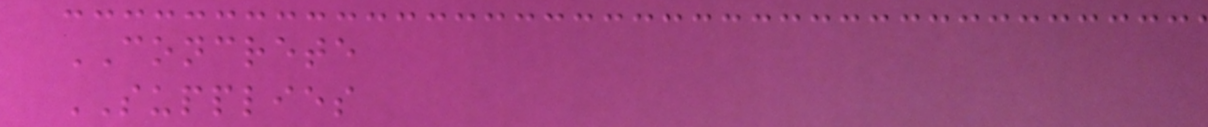CONCRETE
SUPPLIES
